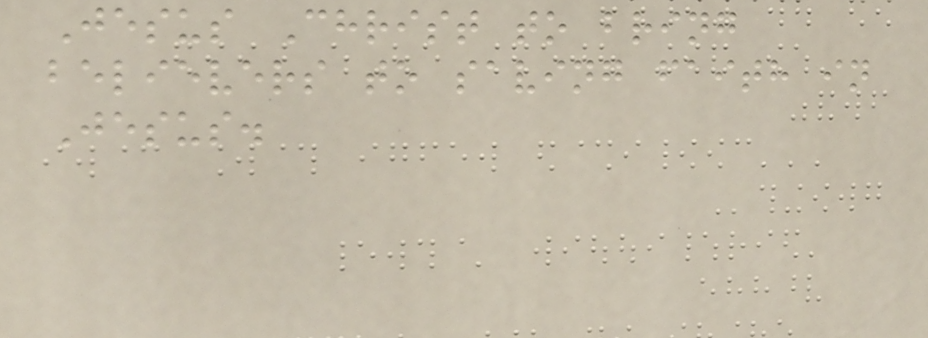Jesus Christ to bring
believers to saving faith in
Jesus.
